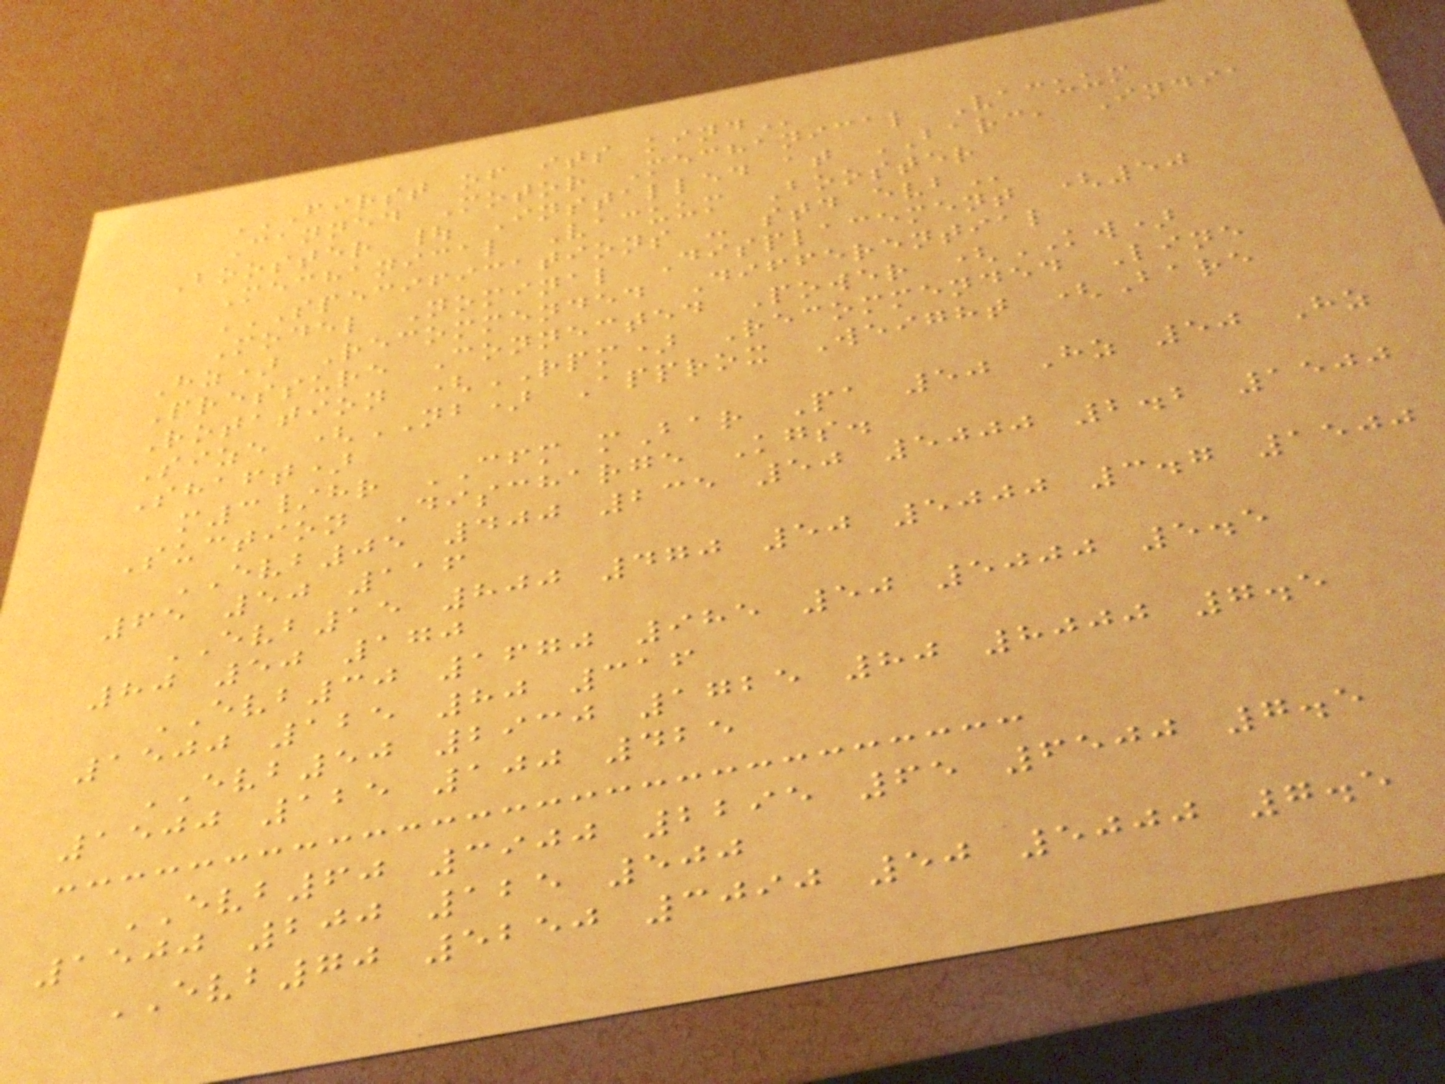FIRST OF ITS KIND
Canned Motor Mechanical Vacuum
Booster | Installed at BARC, India
Mechanical Vacuum Booster
SPECIFICATIONS - STD EVB
Model Nominal Displacement (50
Hz) Recommended Differential
Pressure Connected Power (KW)
Rotation (RPM) Recommended Line
Size (NB) Approx Weight (Bare
Shaft)
m3/hr CFM mBar Pa 50 Hz 50 Hz
Suction Discharge Kgs.
EVB05 400 235 50 5000 2.2 1500
65 50 116
EVB15 800 470 50 5000 3.7 1500
80 50 170
EVB30 1670 985 50 5000 5.5
1500 125 80 316
EVB50 2930 1725 80 8000 7.5
1500 125 100 425
EVB60 3900 2295 65 6500 7.5
1500 200 125 500
EVB70 5250 3090 50 5000 7.5
